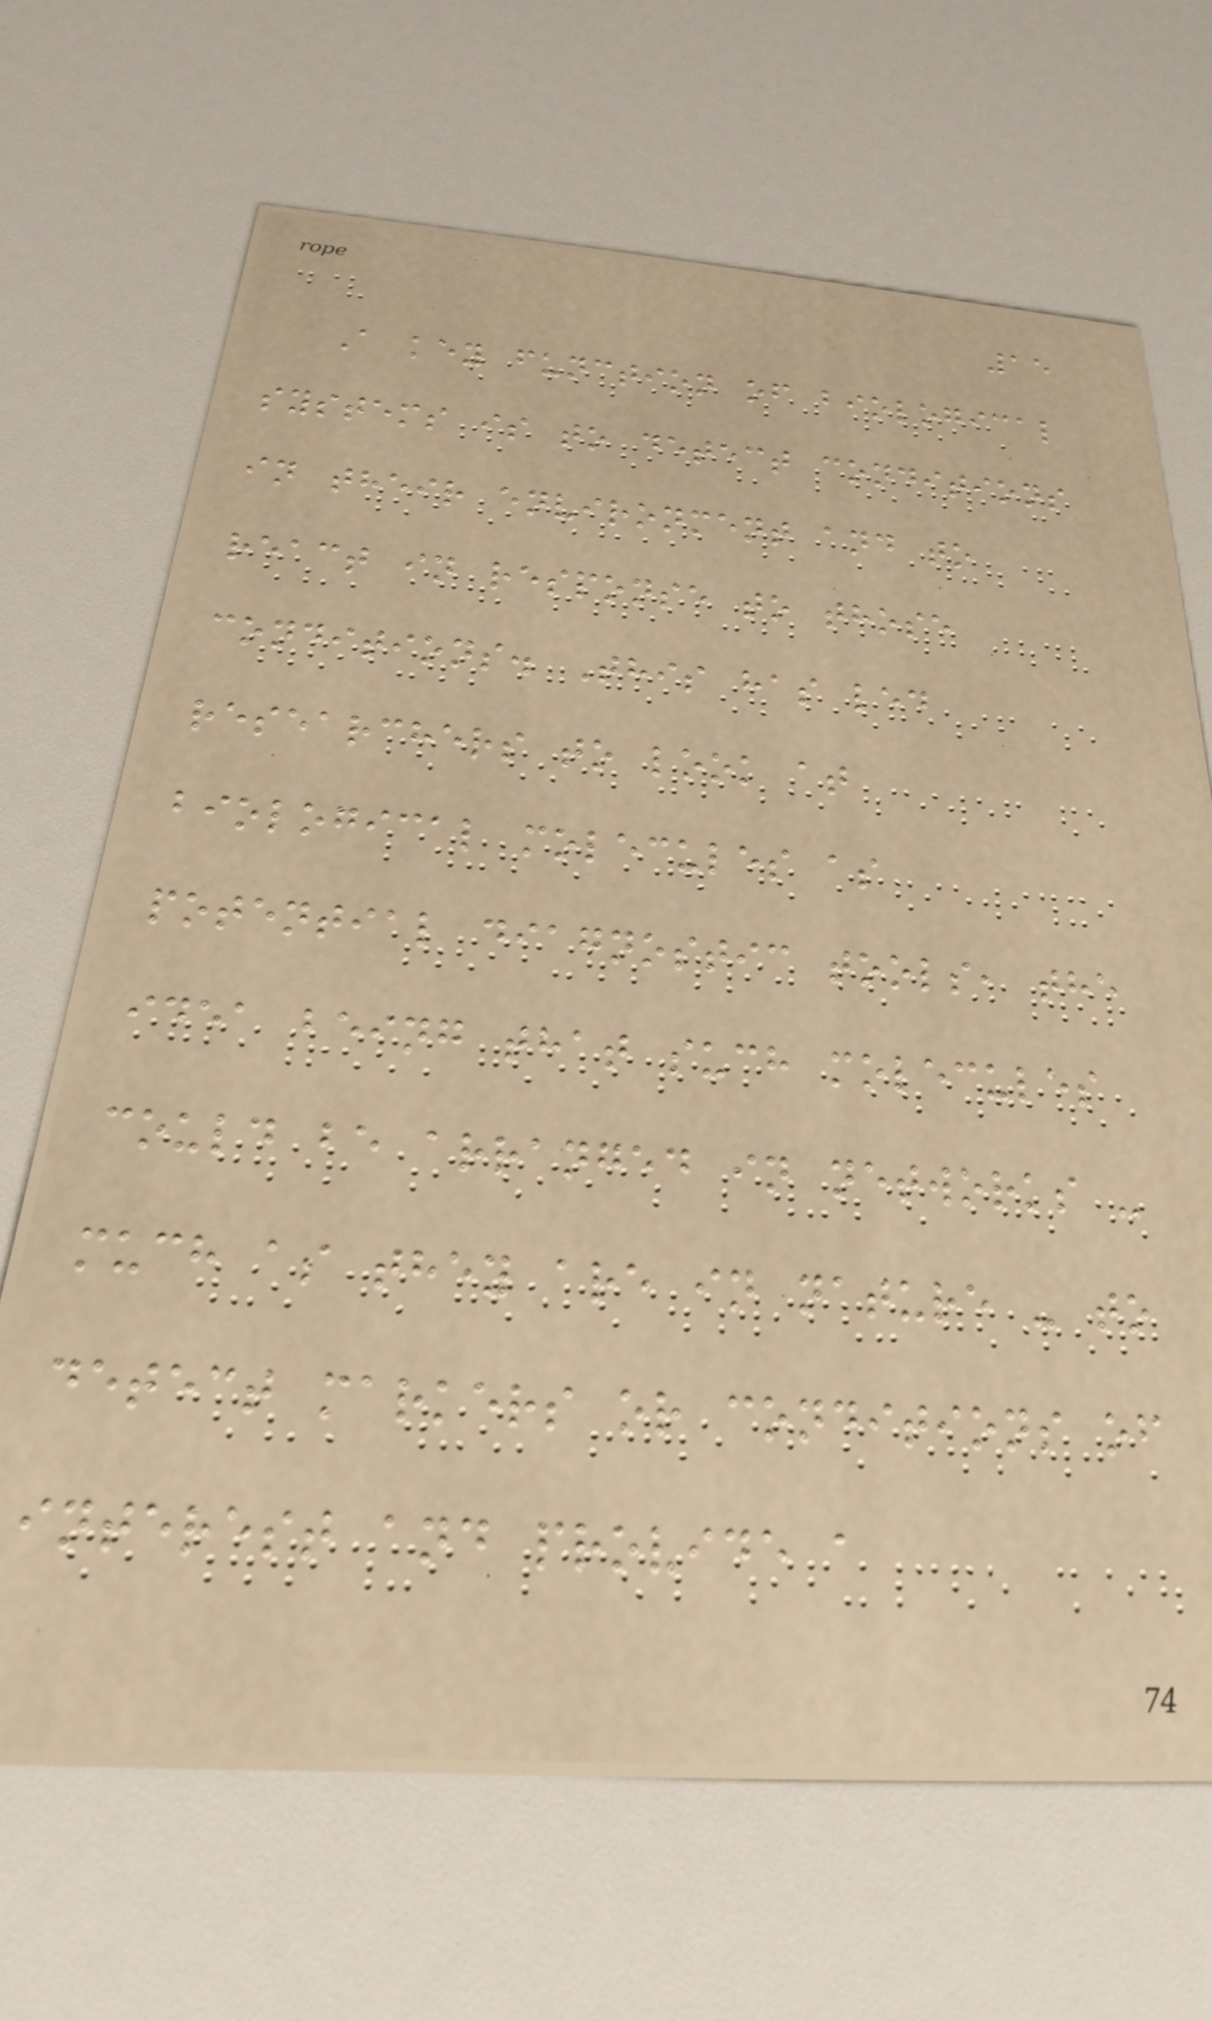15
A key function of biological
systems is to detect conditions
in their environment and to
react in response to those
conditions. This has led
researchers to look at
biological molecules as
potential diagnostic tools, the
idea being that such molecules
could be arranged in networks -
much as they are in nature - to
detect markers or conditions of
interest and provide a
